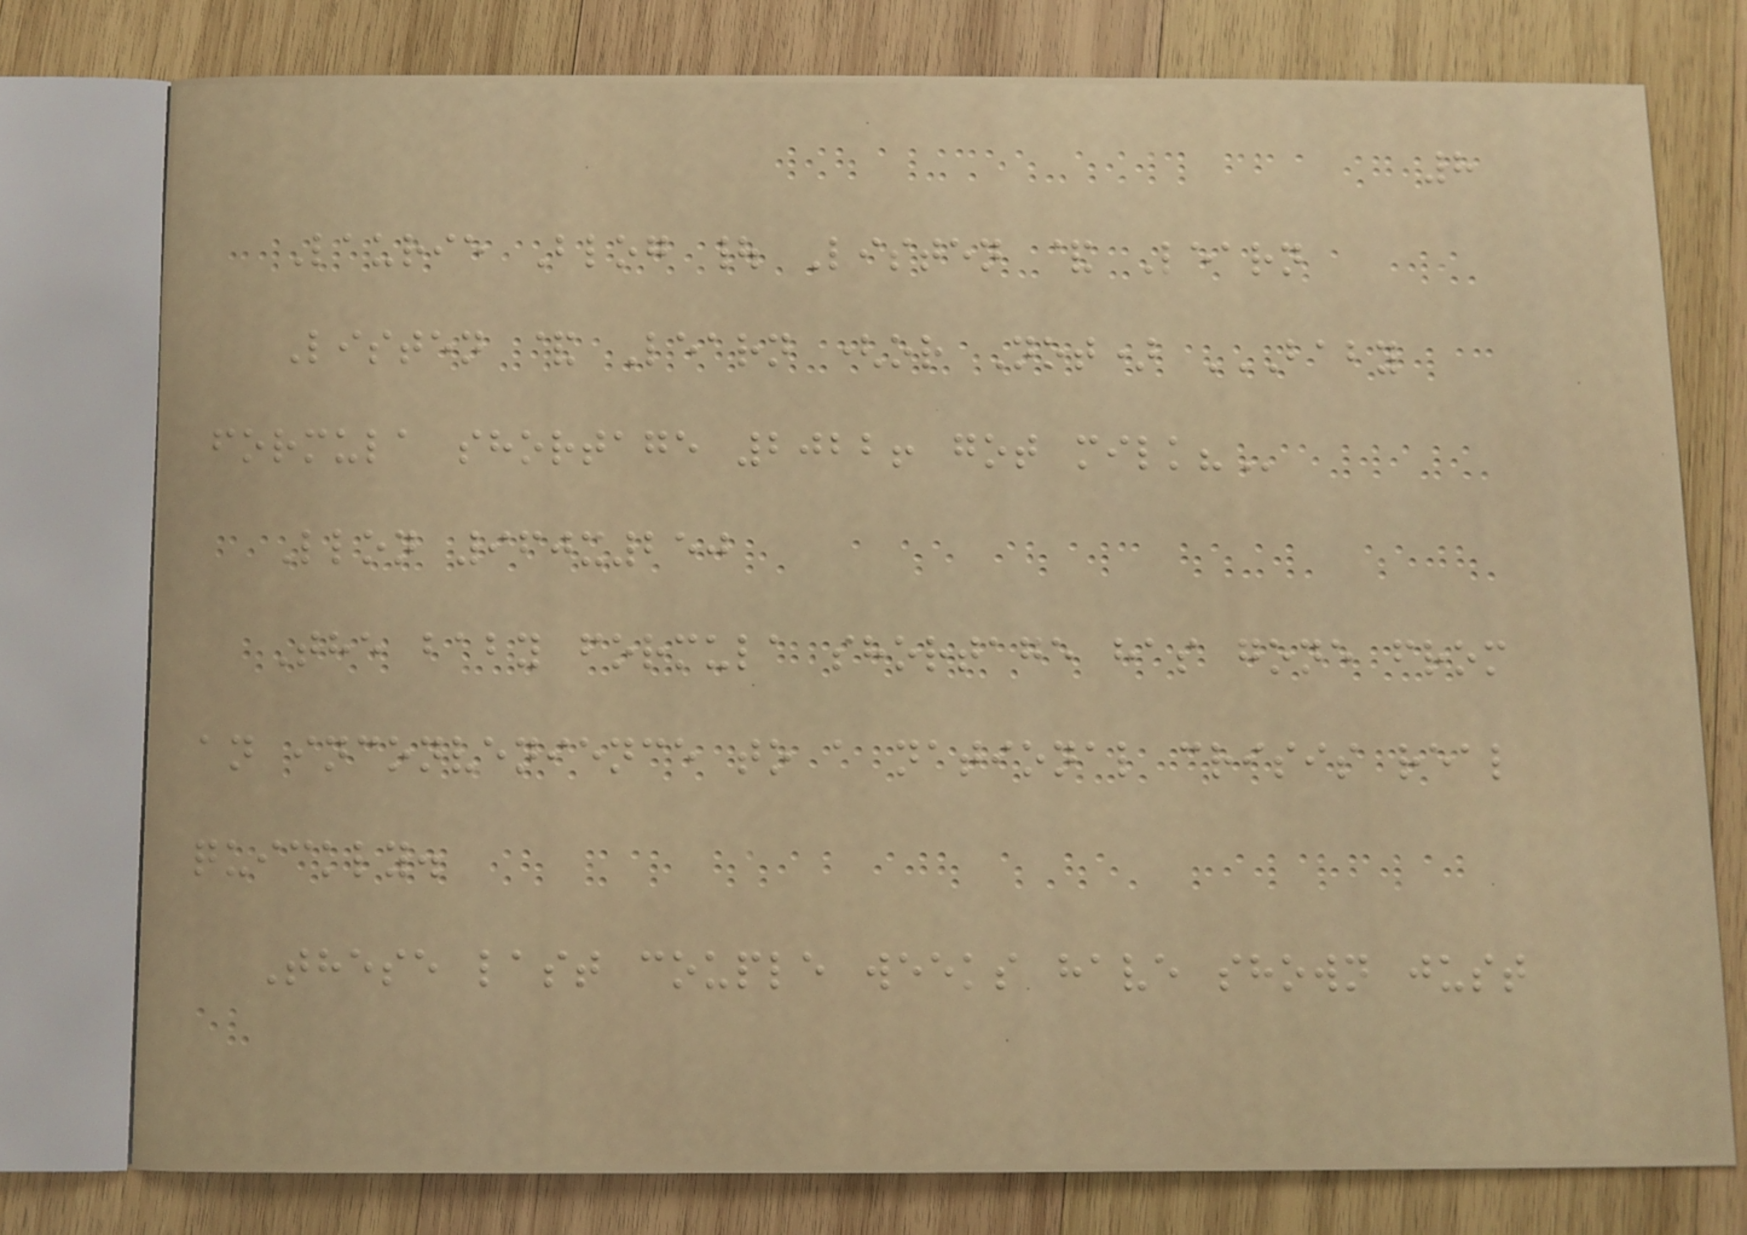8
Laurie Blog | Listen & Learn
Listen & Learn (or Not) BABY
FORMULA SHORTAGE 2022! GOT MILK?
Llon 960x250
The baby formula shortage has gone from
an inconvenience to a national crisis real
quickly.
These last couple weeks have shown just
